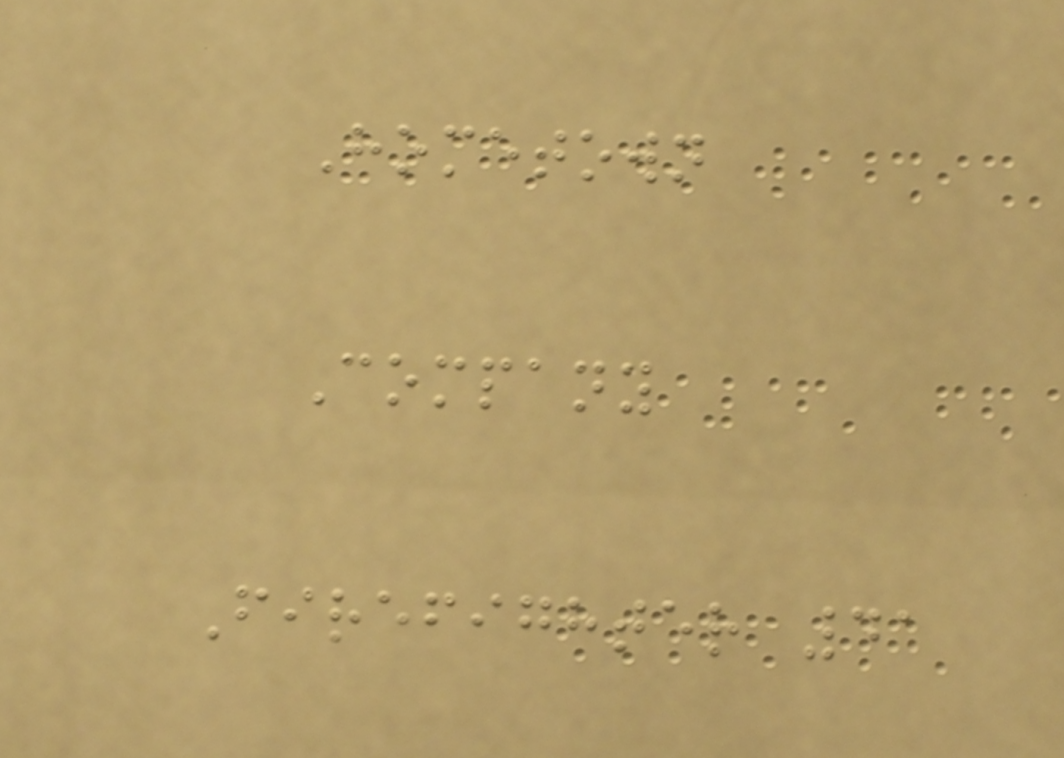Hometown
Company
Firefighter 41
